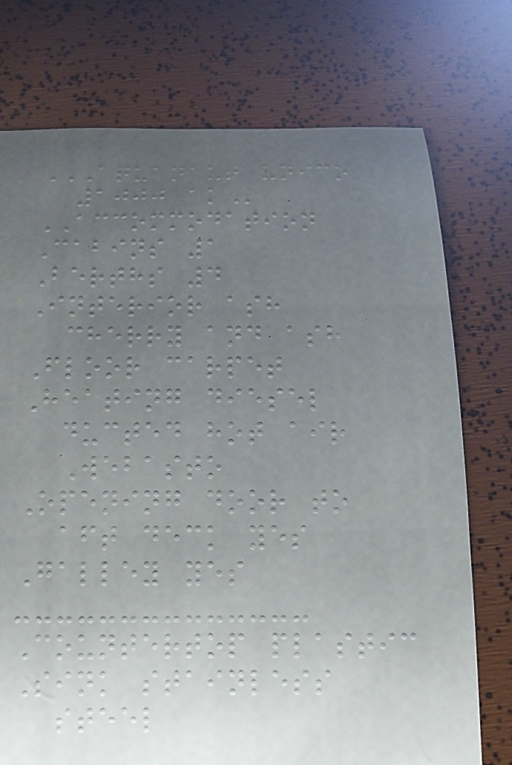AQUANAUT UNICO
1000 AK
ACCOMMODATION
Cabins 1
Berths 4
Interior ash
cherry and ash
Floor carpet
Heating diesel
ducted hot air
Webasto
Opening door to
aft deck yes
Galley yes
Countertop plastic
Sink stainless
steel
